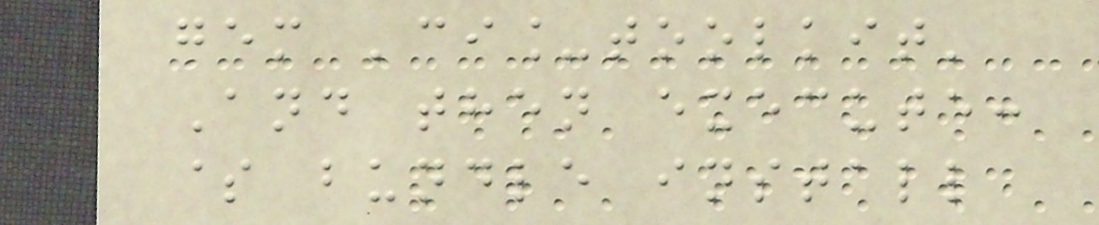gem 'ci_toolkit'
And then execute:
$ bundle install
